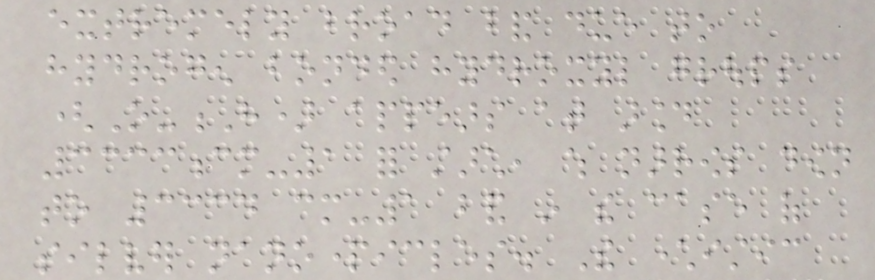extremely broad band due to
hydrogen bonded hydroxyl groups
(O-H) appears at around
3333cm-1 for starch, which narrows down
to 3334 cm-1 band in the case of
silver nanoparticles. The characteristic
